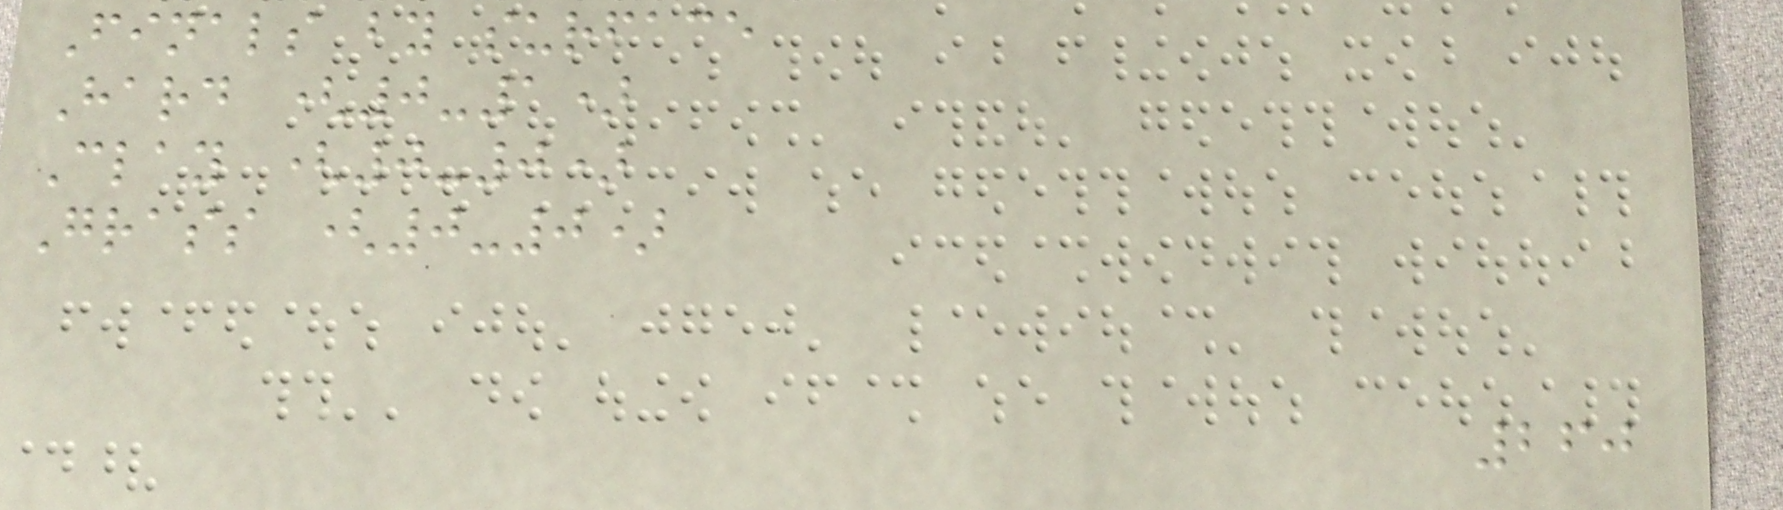Finals by surface
Hard (0-1)
Clay (0-0)
Grass (0-0)
260
